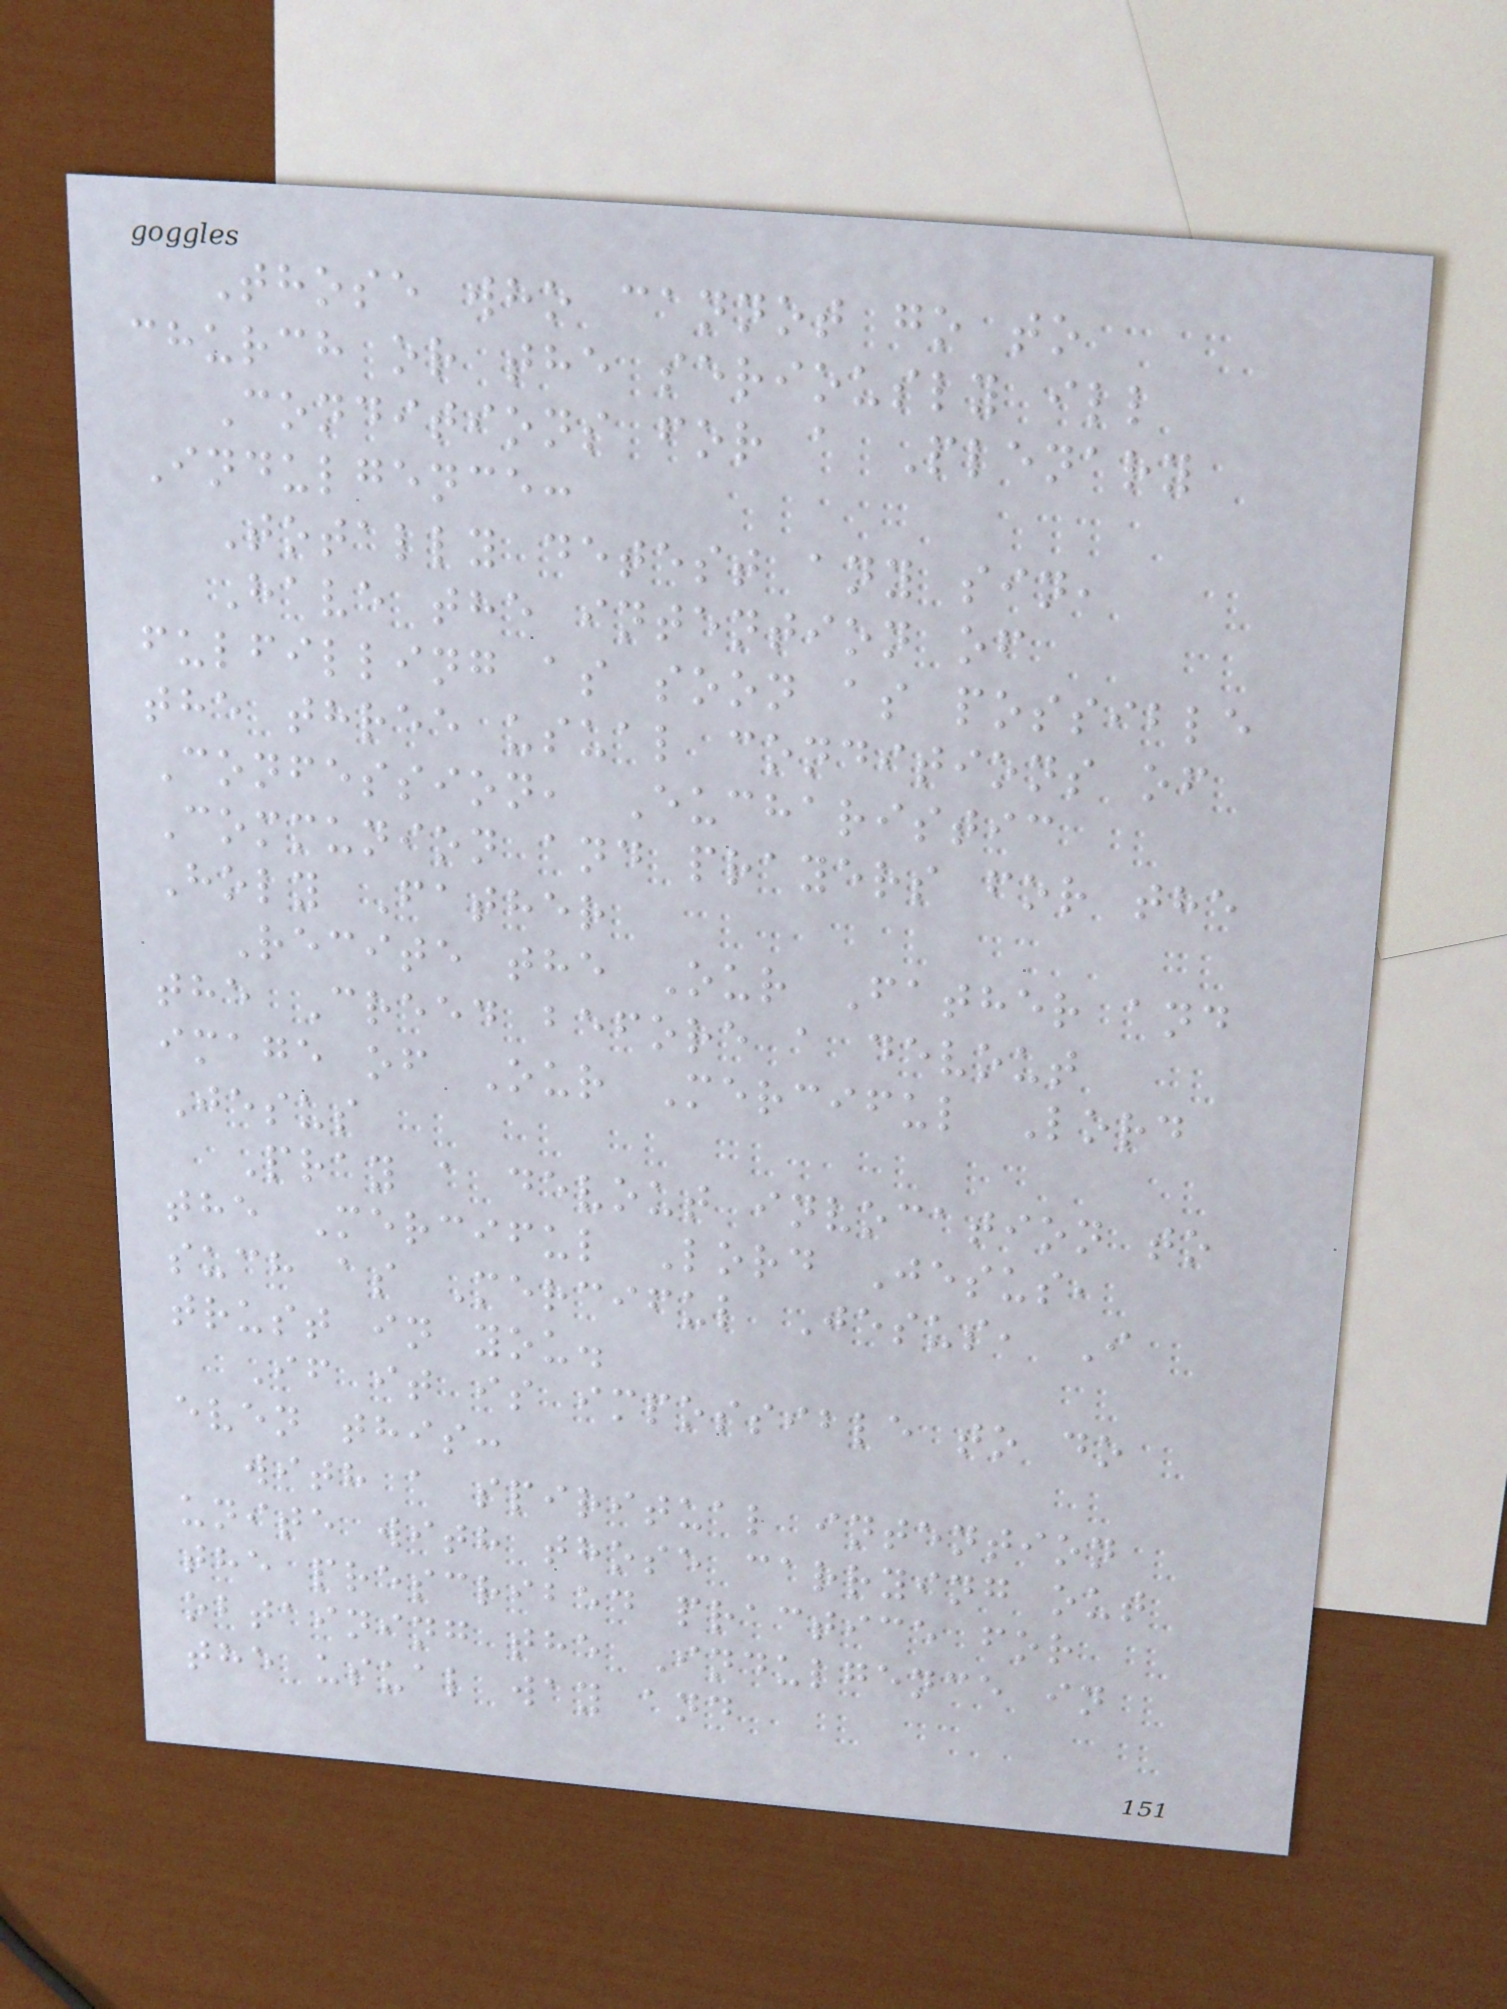Those who cannot go to
church or the seriously ill
Conditions for a Plenary
Indulgence:
Totally detest any sin,
Have the intention of
fulfilling as soon as possible
the three usual conditions of
Confession, Eucharistic
Communion and prayers for the
Holy Father
Recite the Our Father and
the Creed before a devout
image of Our Merciful Lord
Jesus
Pray a devout invocation to
the Merciful Lord Jesus,
such as Merciful Jesus, I
trust in you.
If it is impossible to do
even this:
with a spiritual intention
unite with those carrying out
the prescribed practice for
obtaining the Indulgence in
the usual way and
